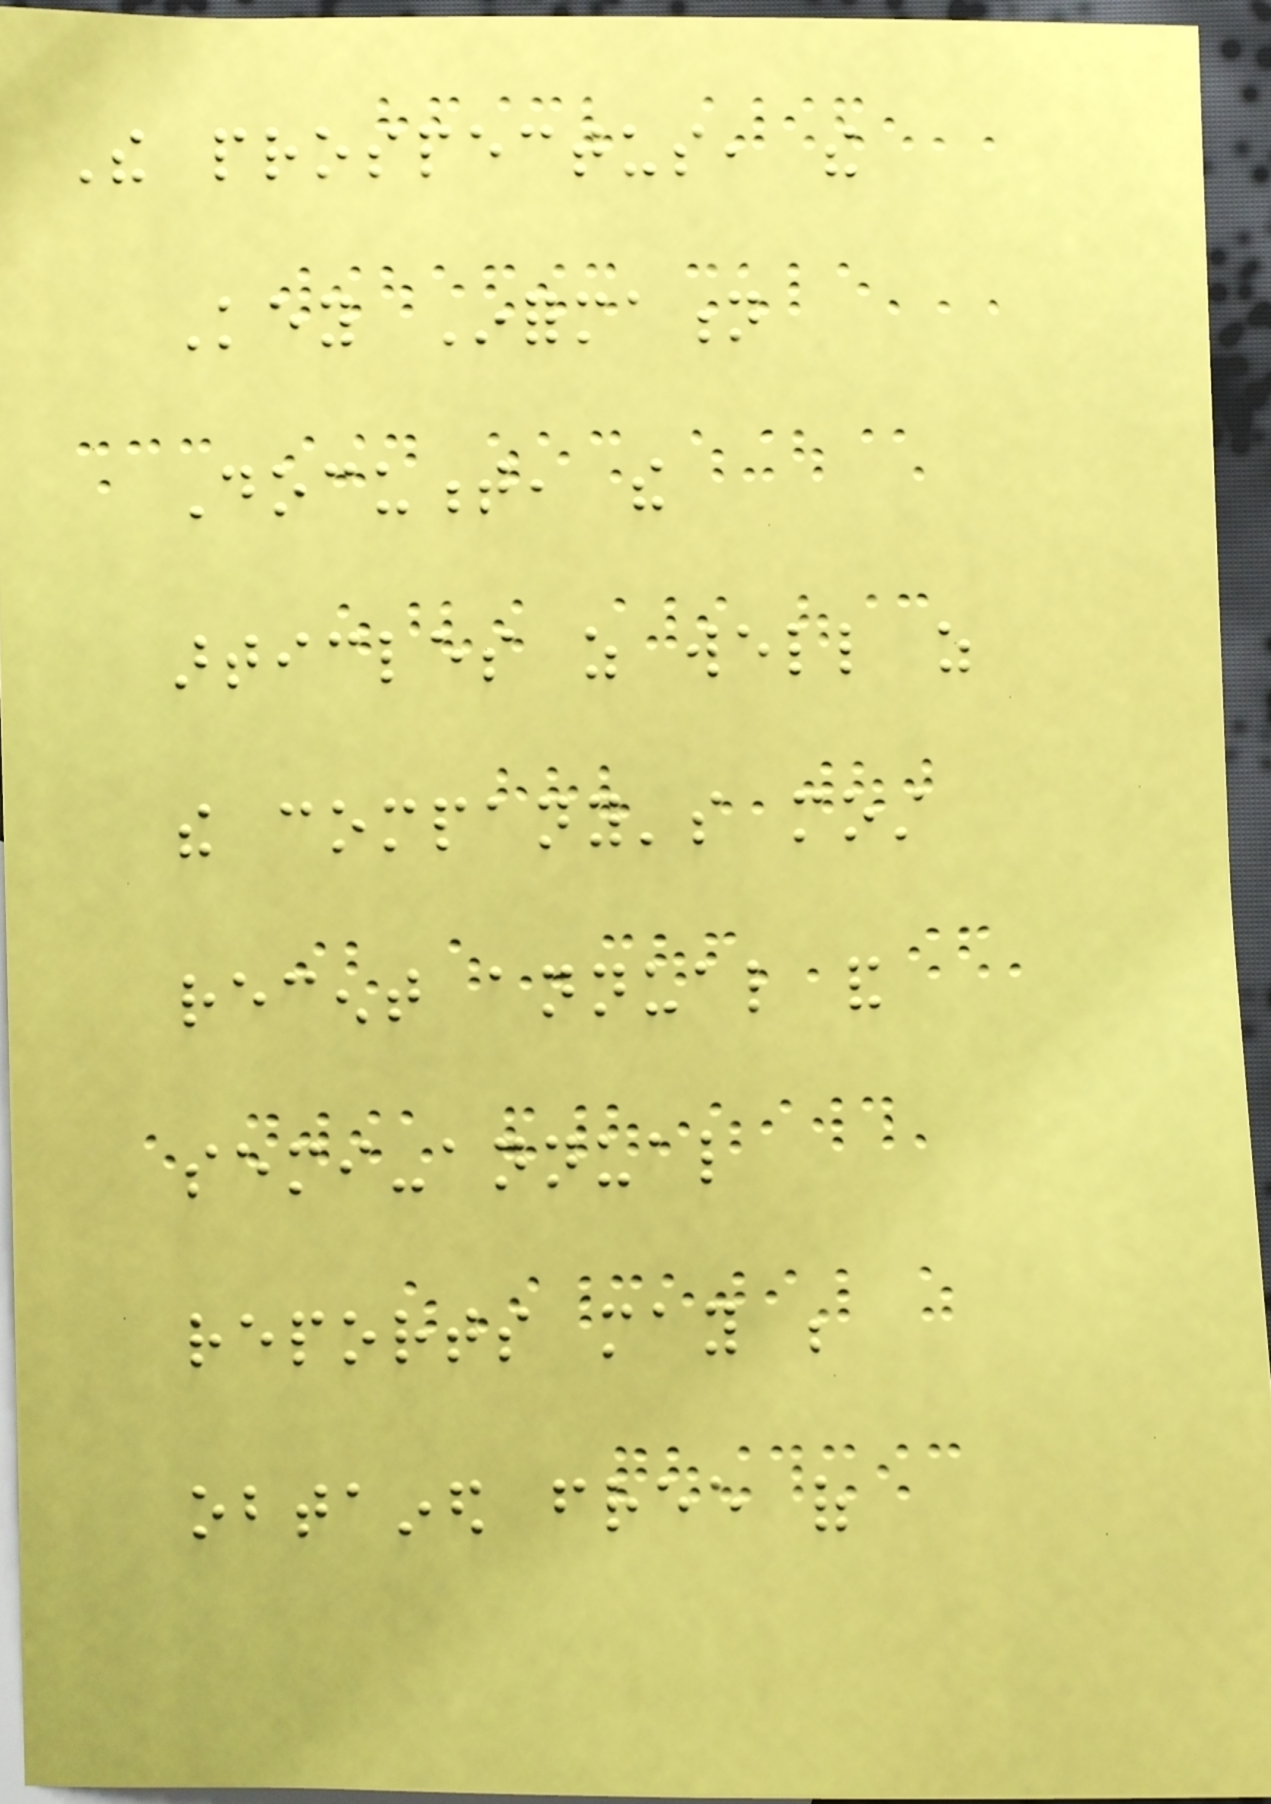The prospectus, the
Key Information
Document, the
articles as well as
the company's most
recent annual and
semi-annual
reports may be
obtained free of
